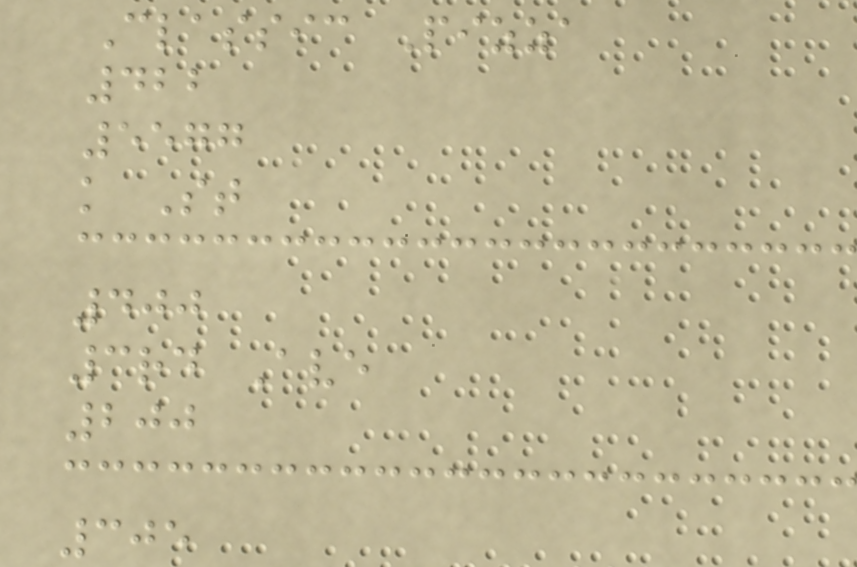Classic Pizza
422
5577
k St
400
3rd Ave
200
305
